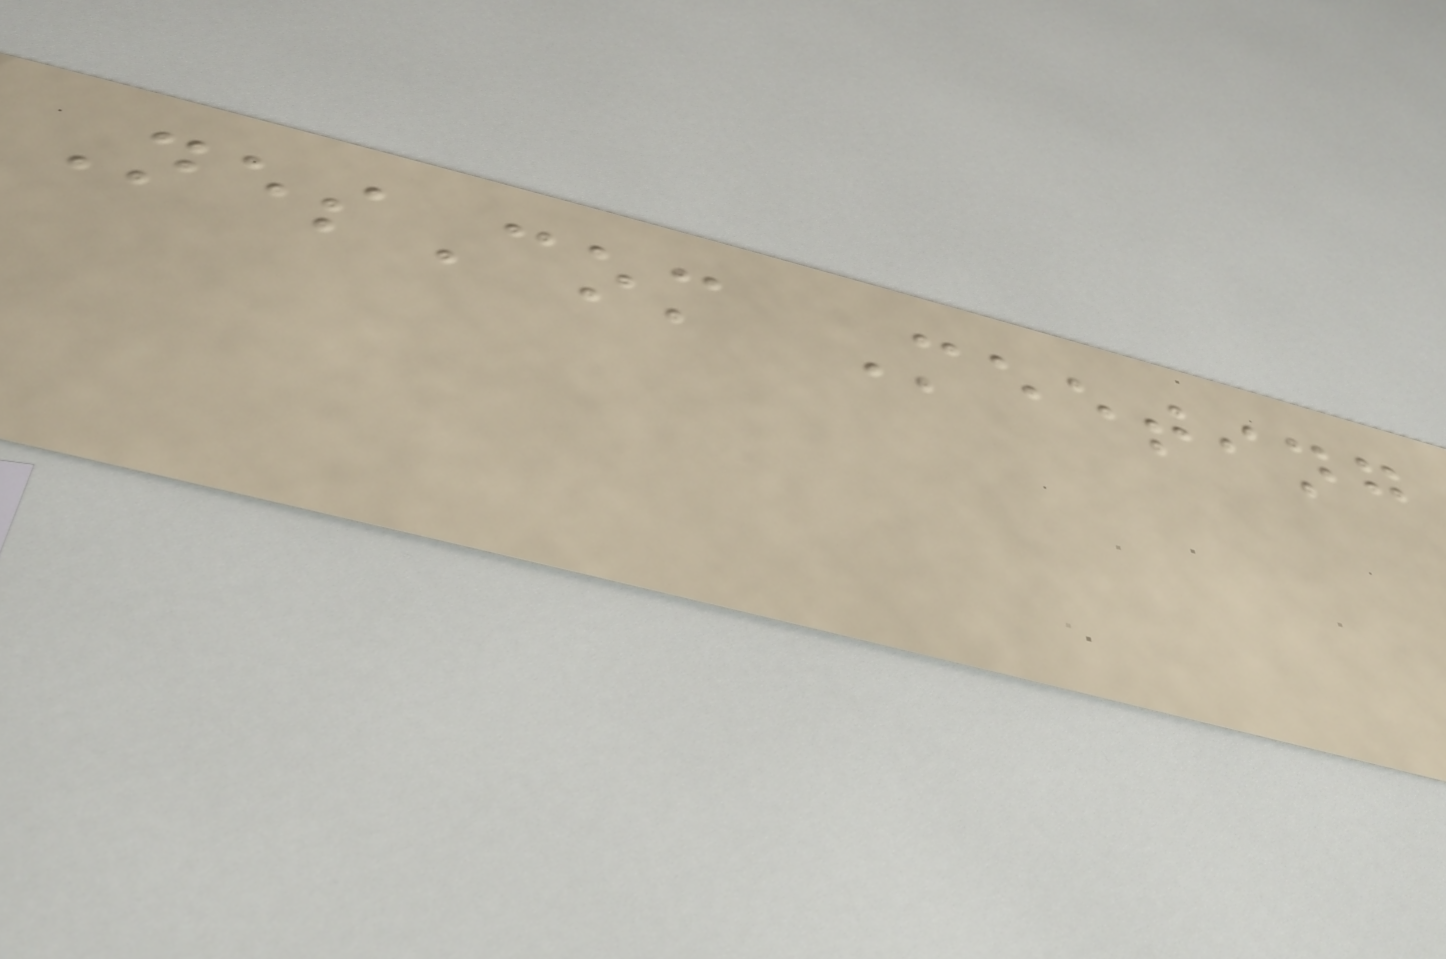NesCom Meeting
